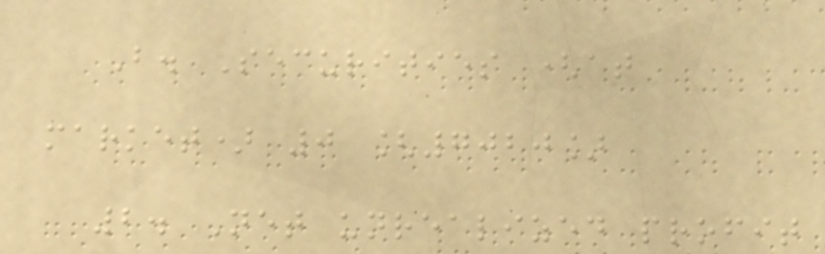B. Securities (at
market) 0 [7020]
2. Net unrealized profit
